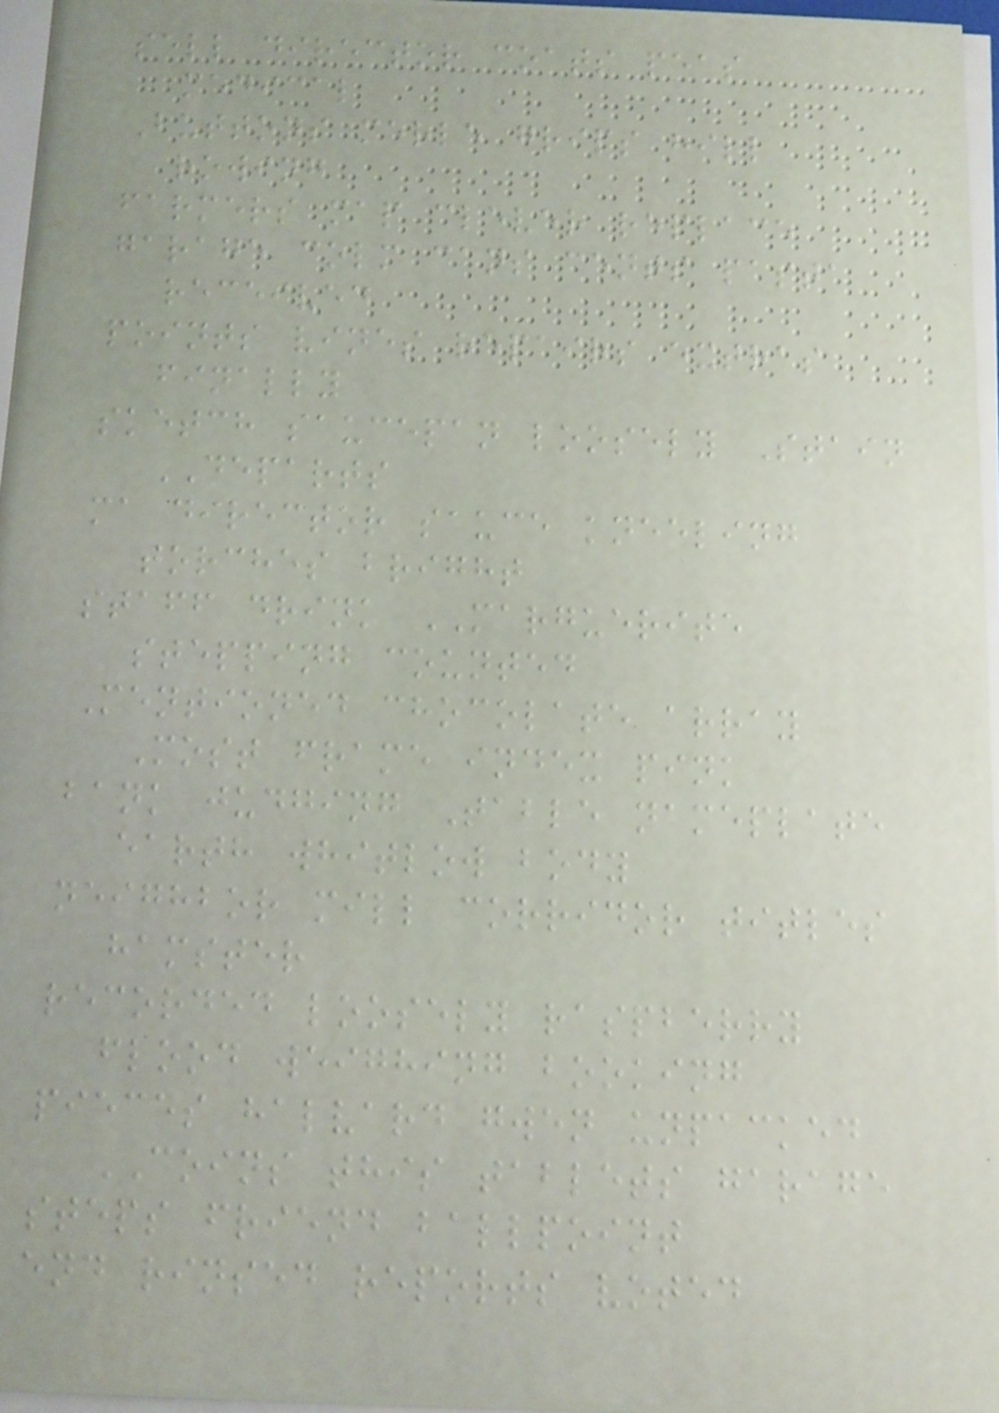sell director coats peas
medical
Buttons merle grips hill
rowing
farmers map clever replace
garage colm cans cents pasta
received
points vines repairs extras
finally
sketch saucepan loosely Stain
DEPARTS
ma director sauce kneeling
torches bright
staff drink MARGUERITE
stepping counted
Mentioned chocolate array
Most frame index pink
bank judging Table nameplate
earth whitlow body
neighbor mill corridor titles
hamster
recorded loosely raspberry
flood weighing booking
pieces halvard gwen unpacked
COINS this tablets garage
steps friend ballpoint
end rinsed reports voted
